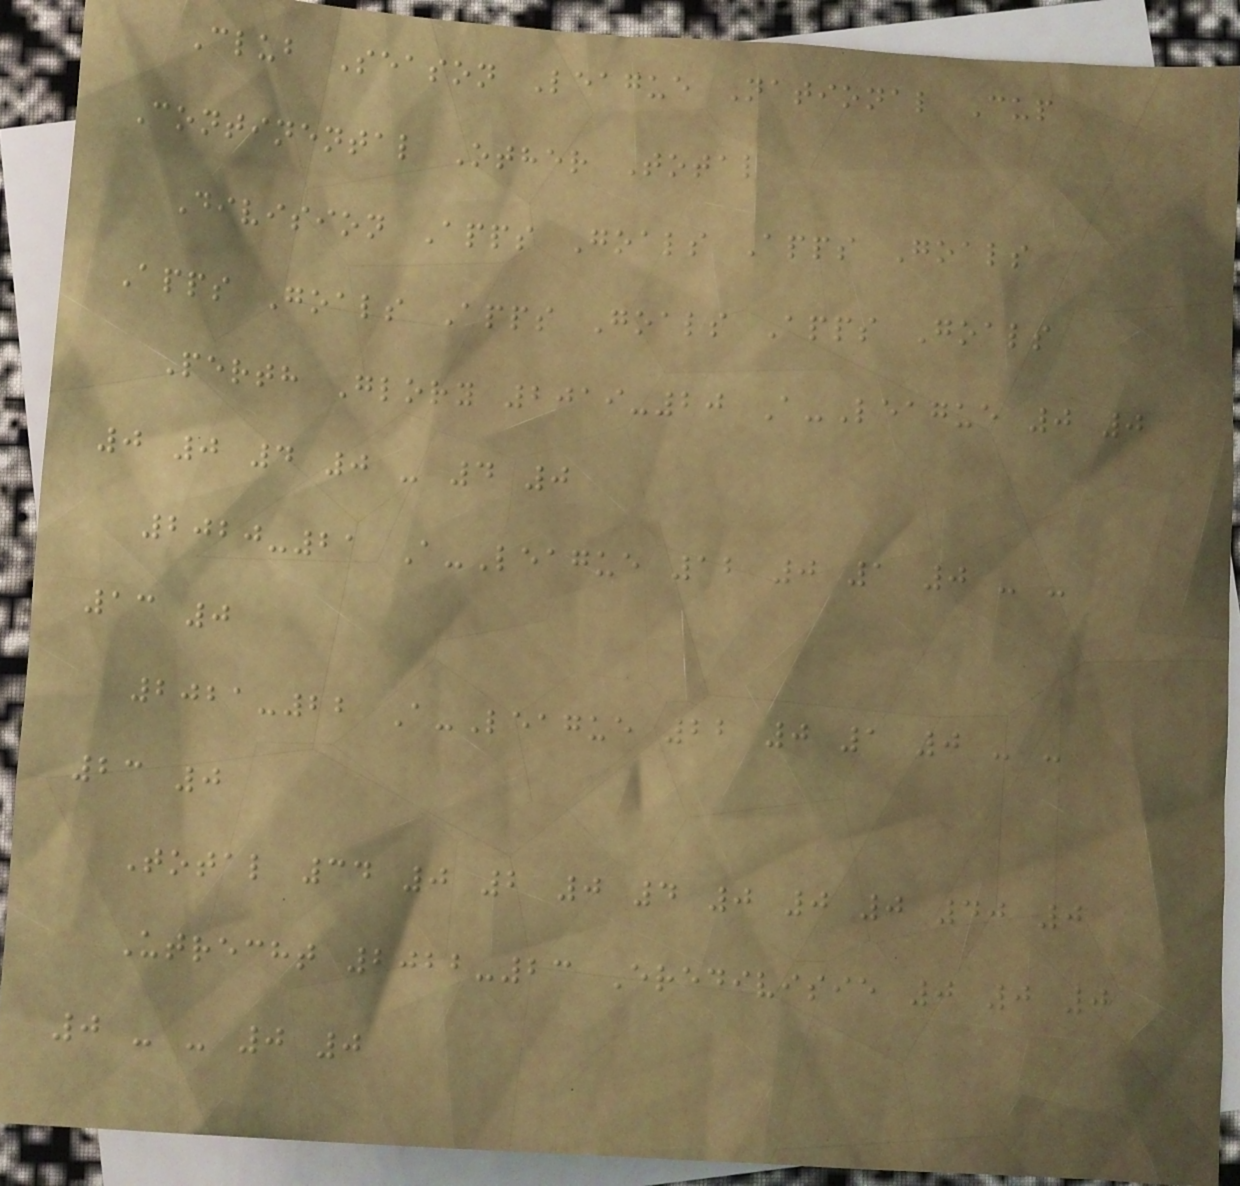Club Season League National Cup
Continental Other Total
Division Apps Goals Apps Goals
Apps Goals Apps Goals Apps Goals
Perth Glory 2019-20 A-League 0 0
0 0 4 0 - 4 0
2020-21 A-League 12 0 1 0 - -
13 0
2021-22 A-League 22 0 1 0 - -
23 0
Total 34 0 2 0 4 0 0 0 40 0
Utrecht 2022-23 Eredivisie 0 0 0
0 - - 0 0
